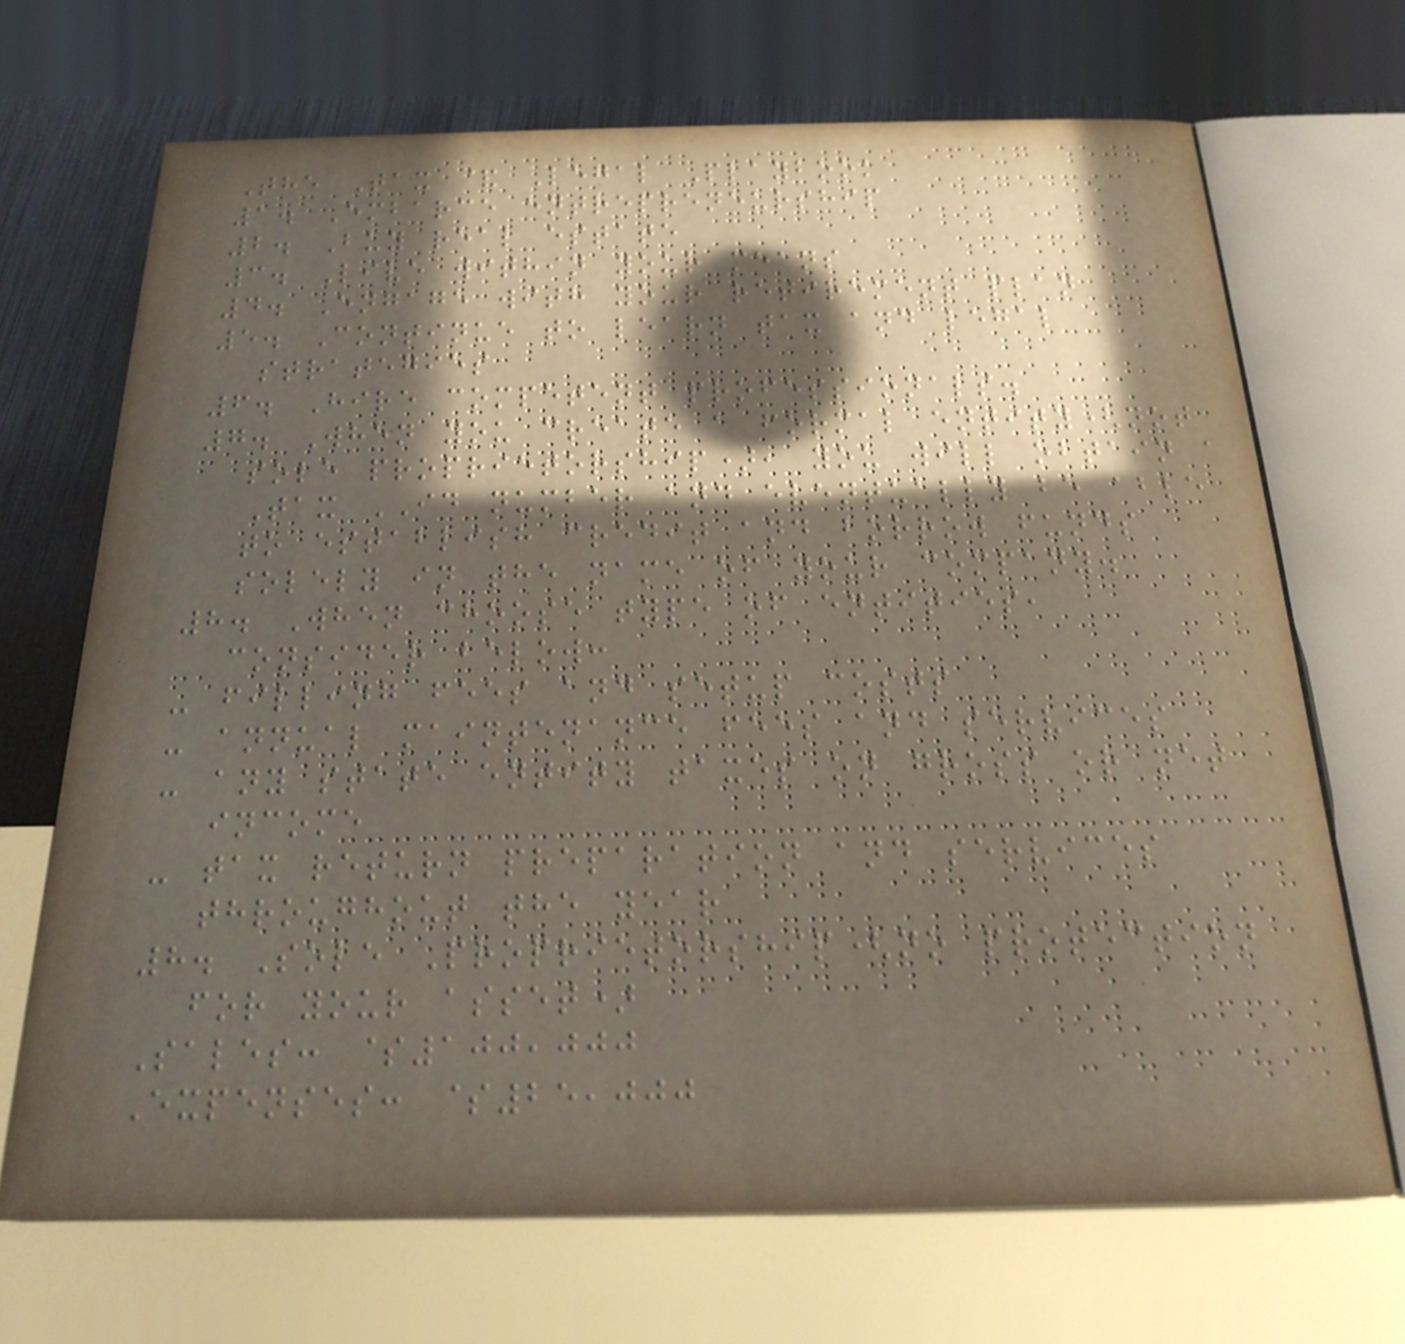The Tax & Legal Playbook
1. Embarce entrepreneurship
2. Buy real estate
3. Live within your means
4. Engage with your retirement plan
5. Continue to learn tax and legal
strategies
6. Hire competent professionals.
7. When you create a formal entity(not
sole proprietorship), you will obtain a
Tax ID number and eventually be able
to establish credit and borrow funds
solely in the name of your company.
8. When choose type of entities,
consider below:
- filling fees and setup costs
- annual maintenance fees and services
- any state entity taxes on gross or net
income
- tax return preparation and services
throughout the year
8. Sole Proprietorship(no protection
for your asset)
Sales: $100,000
Expenses: $25,000
